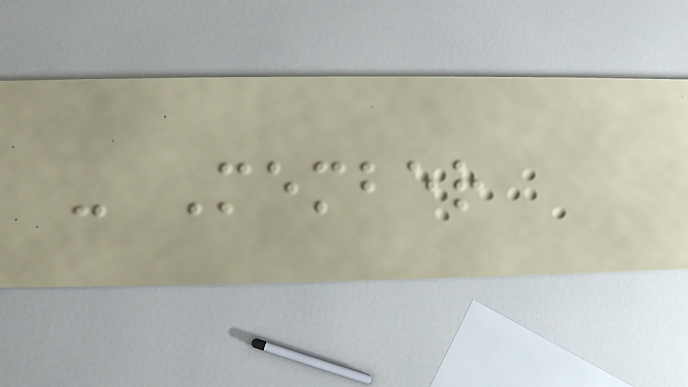- Member
